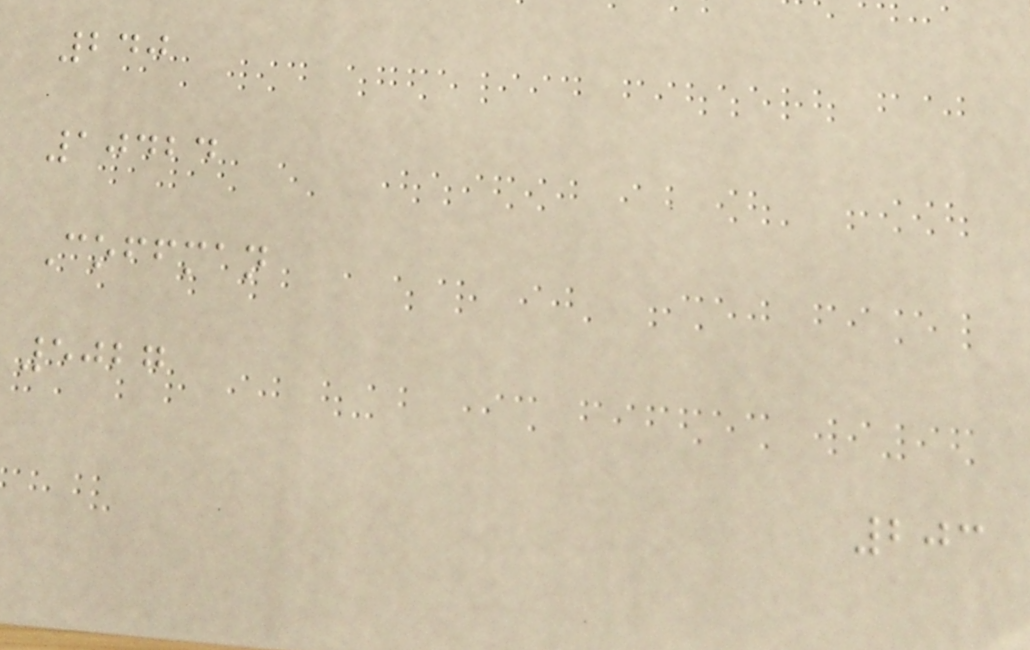240
10424
Coffman
5027
203
